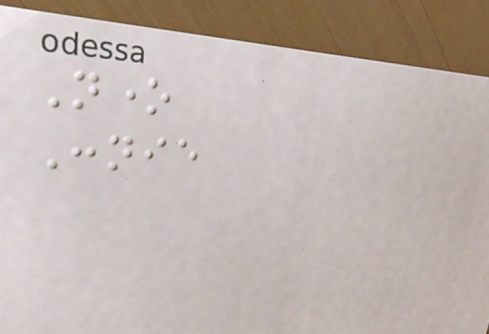None
Connie
